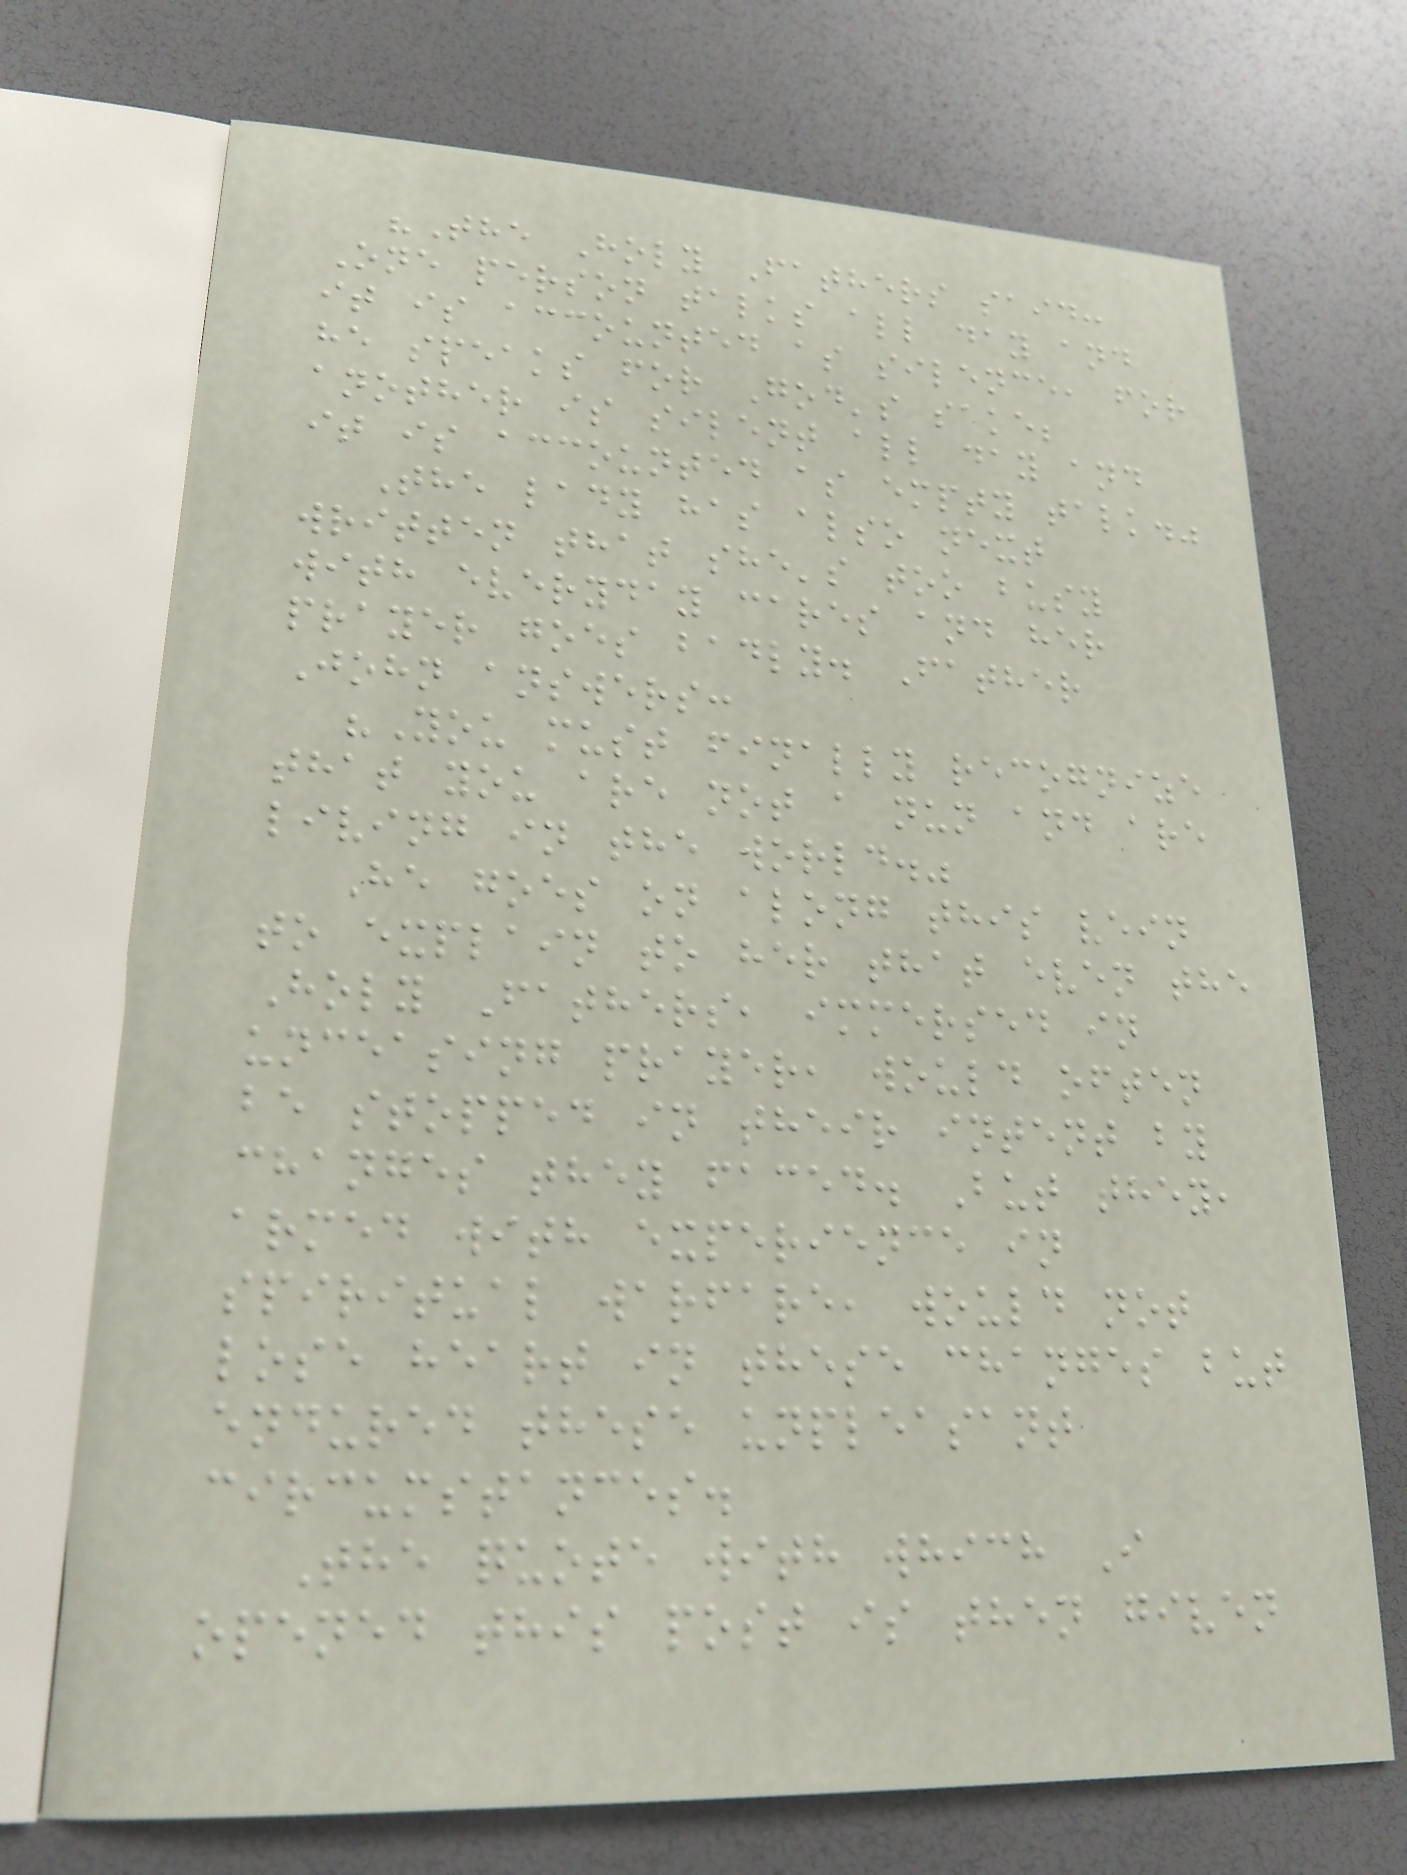"The Holy Fathers said:
One person talks all day and
it is accounted as silence, for
he speaks for God's sake;
another is silent all day and
it is accounted as empty talk."
The lady has also next
written that she's too busy
with everyday cares and her
prayer goes badly. Father
John answers:
"You must finally recognize
that you are not a nun and are
living in the world."
He goes on along this vein
to explain to her that even the
Holy Fathers, immersed in
unceasing prayer, would often
be stopped in their intent by
changes they faced. But they,
armed with experience in
spiritual warfare, would not
lose heart in these changes but
endured these unpleasant
circumstances.
The quote with which I
opened this post is then given
